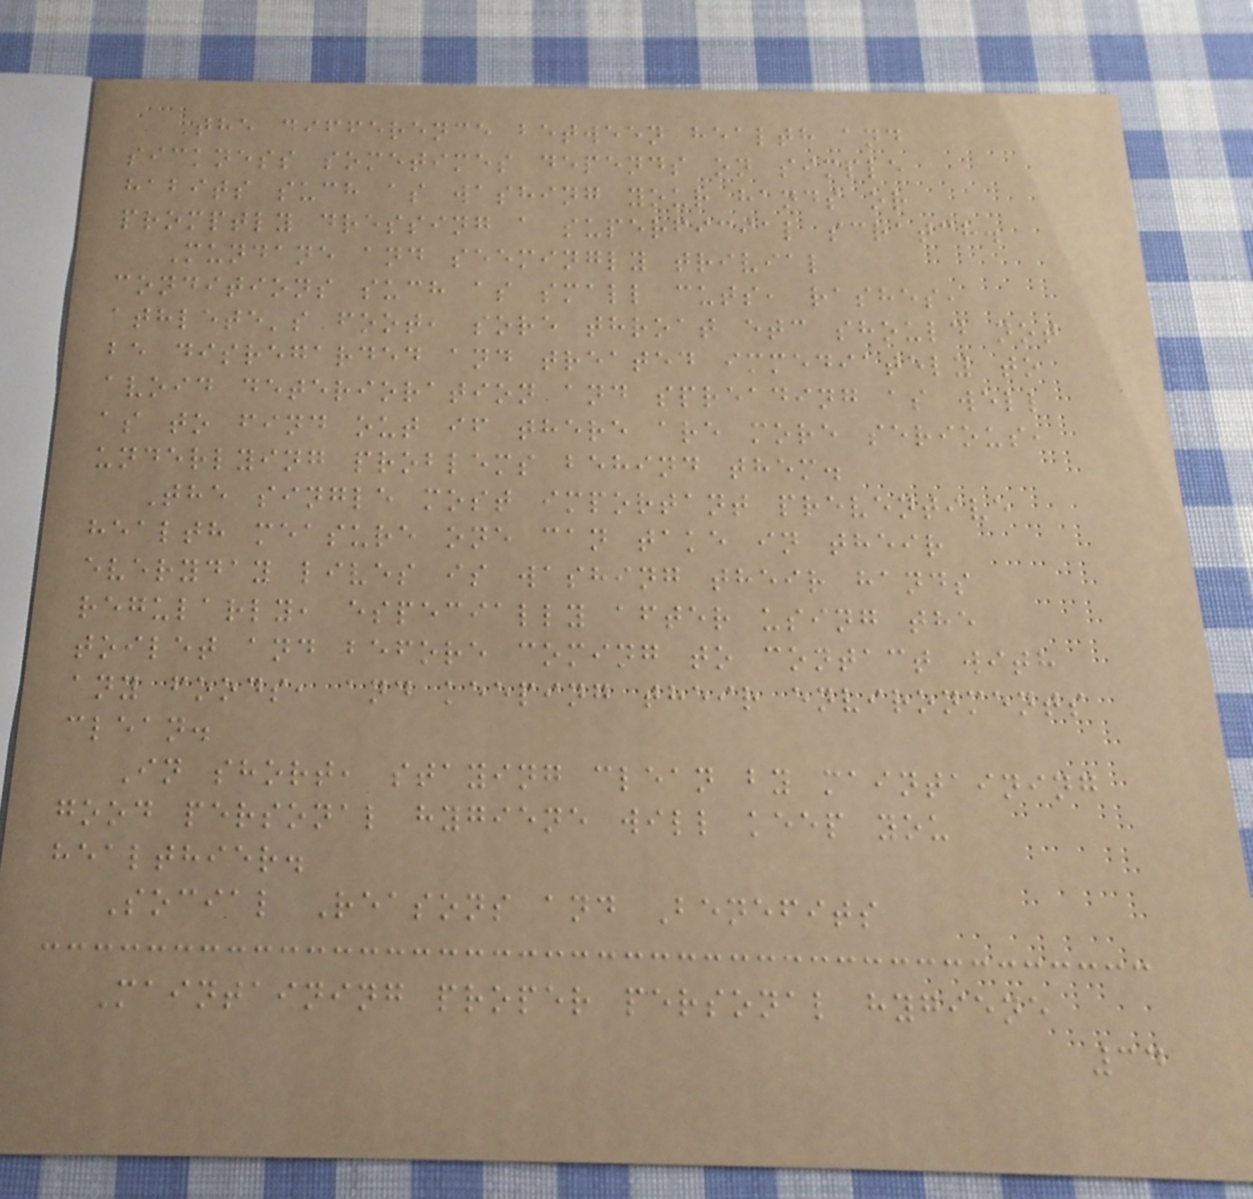The difference between health and
sickness sometimes depends on simple
habits such as washing your hands or
promptly dressing a superficial scratch.
Mundane and seemingly trivial
conditions such as small cuts, rashes,
athlete's foot, sore throat etc should not
be disregarded and treated immediately to
avoid deterioration and spreading as well
as to find out if there are more serious,
underlying problems behind them.
The single most important preventive
health measure one can take in their
everyday lives is washing their hands
regularly, especially after using the
toilet and before coming to contact with
any foods, and keeping their environments
clean.
In short, staying clean by maintaining
good personal hygiene will keep you
healthier.
Social Reasons and Benefits
Maintaining proper personal hygiene
34
